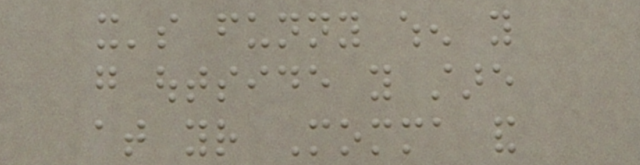it's funny when you
go outside you stare
at your Momma and
